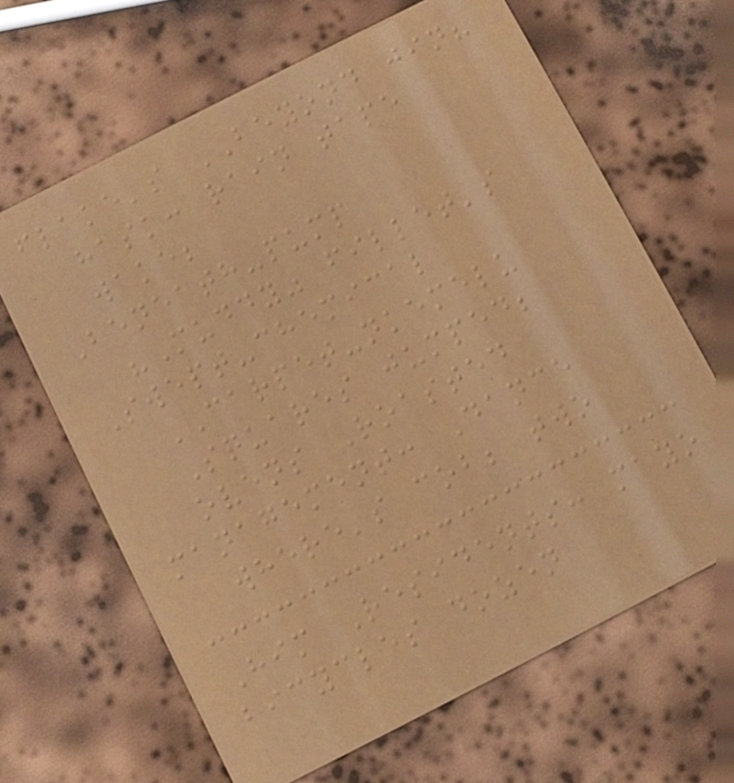flake's BEYOND jin?
hask: rain tape
wake;
Beneath-pump
"Muddy" fillet's
Swept-chemical
CARPET-nkemelu
Squares jumped;
ovens Roasted
management: Dance
where's cob; two
Him Residents: mayo
bicycles dozen
